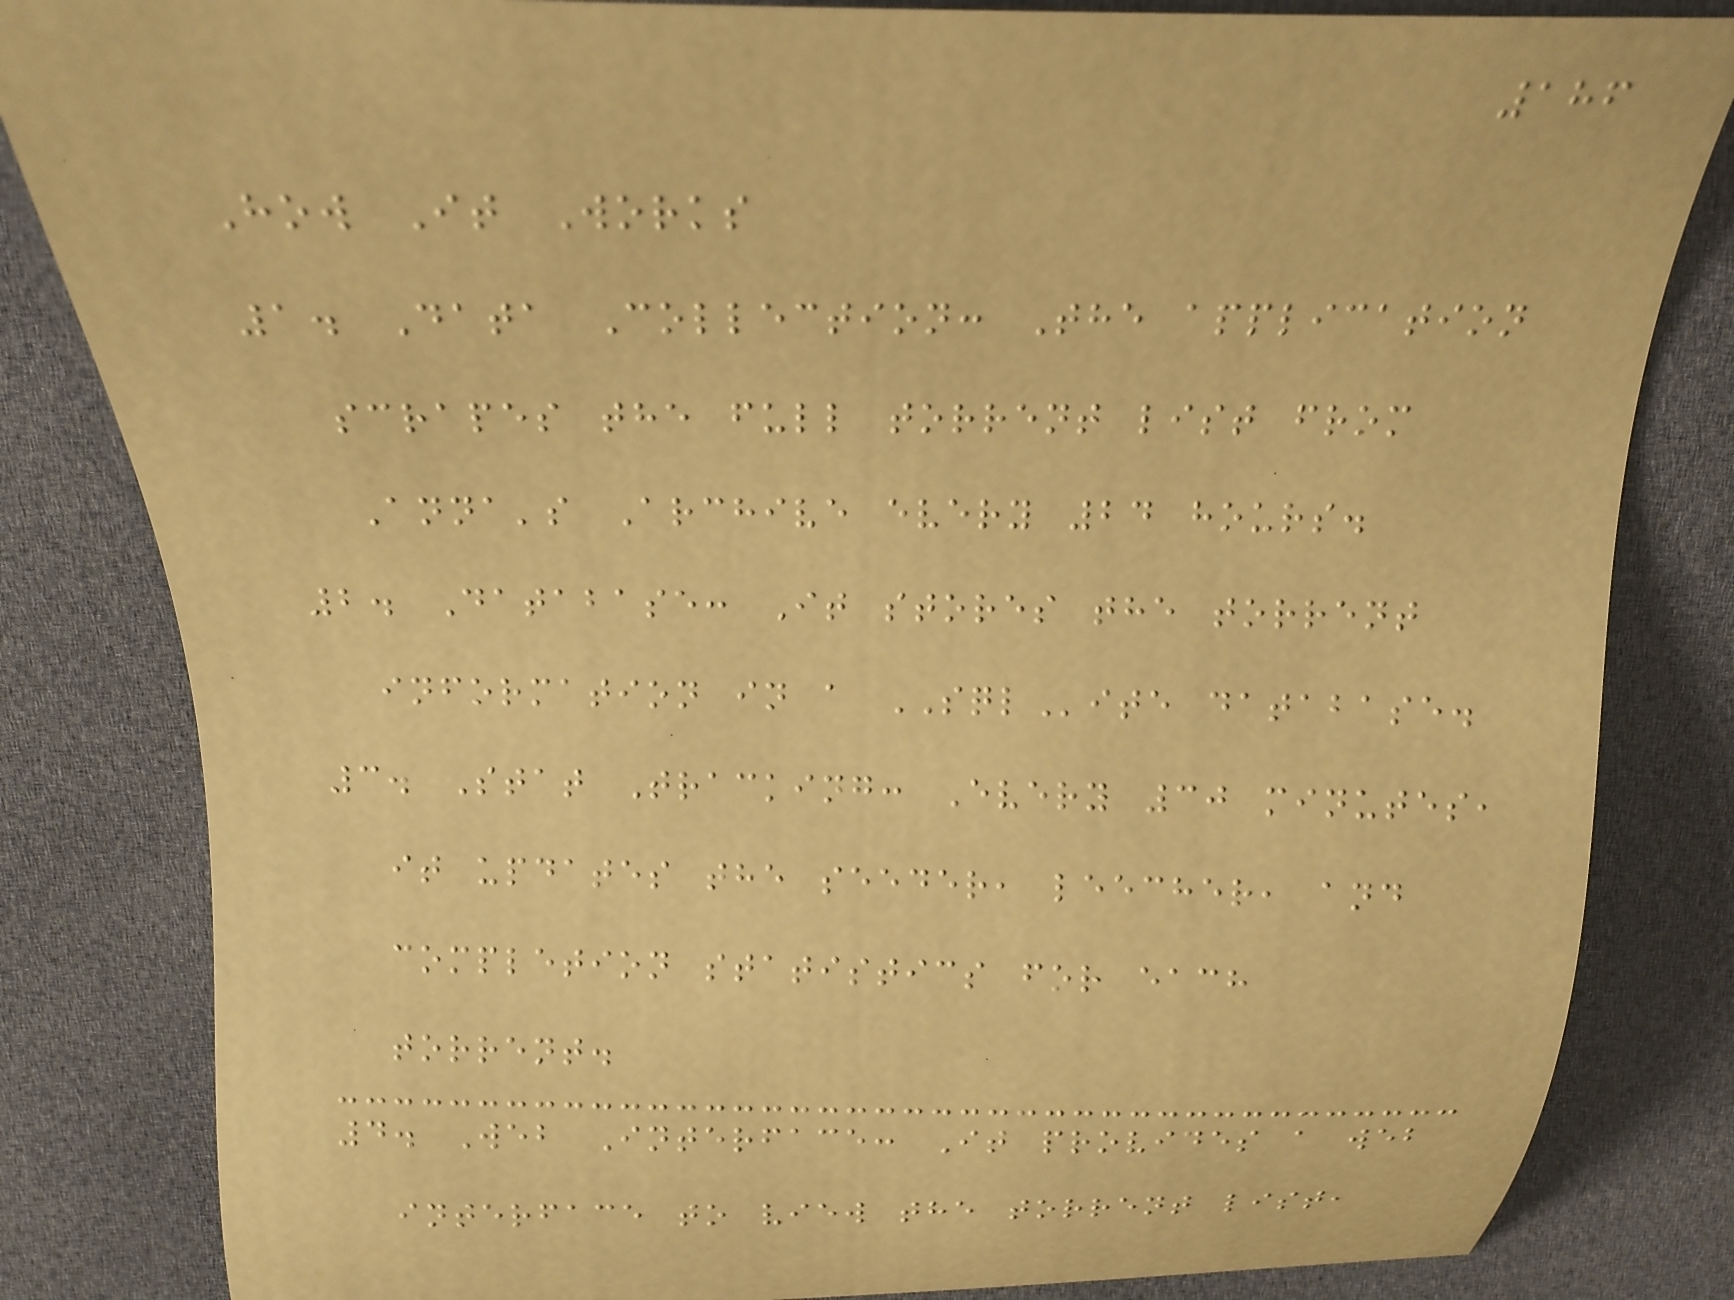186
How It Works
1. Data Collection: The application
scrapes the full torrent list from
Anna's Archive every 24 hours.
2. Database: It stores the torrent
information in a SQLite database.
3. Stat Tracking: Every 30 minutes,
it updates the seeder, leecher, and
completion statistics for each
torrent.
4. Web Interface: It provides a web
interface to view the torrent list,
